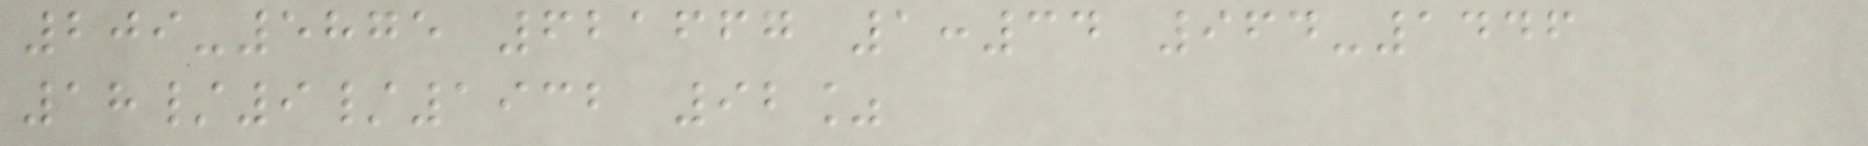209-5875 621667 1:34 964-1446
18/9/1932 92%
